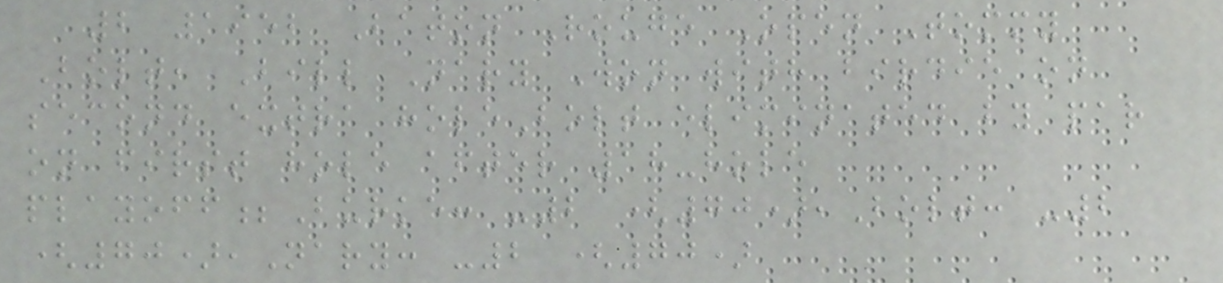2 1952 Baton Rouge Open Tommy
Bolt, Bill Nary Won with birdie on
second extra holeBolt eliminated by par
on first hole after 18-hole
playoff;Burke: -2 (70),Bolt: -2
(70),Nary: -2 (70)
